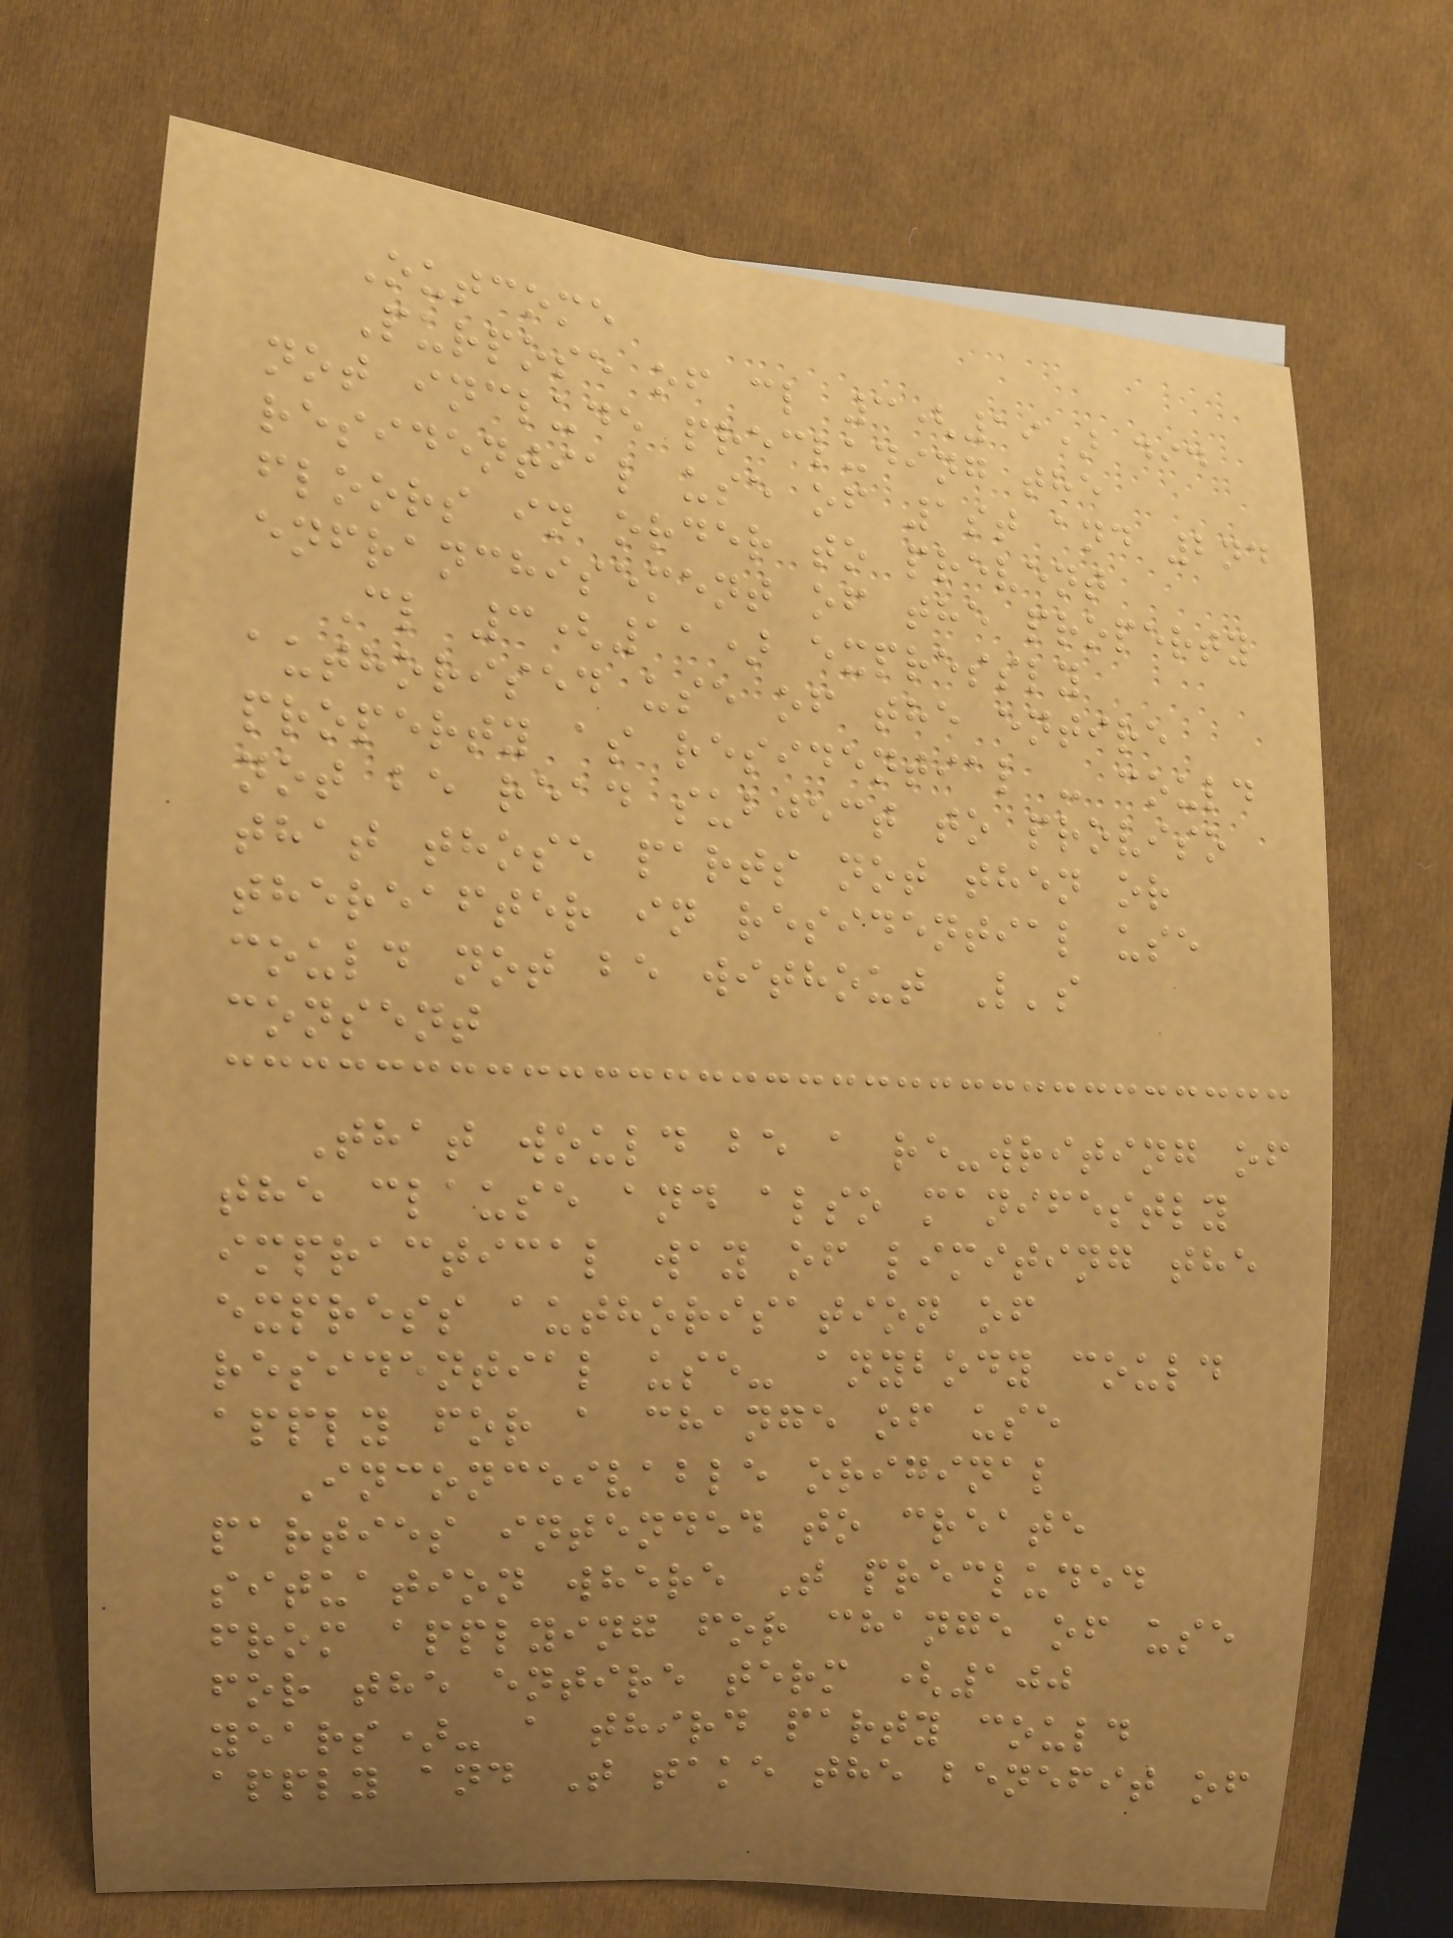Outcome
Purpose of cl 3(19) did
not include precluding the
residential use of 1st and 2nd
floors in order to prevent
enfranchisement of the property
Cl 3(11) expressly
authorised use of the entire
property as residential - could
not be read subject to proviso
that those parts not then or
thereafter in residential use
could not be without L's
consent
That would be a re-writing of
the clause and also manifestly
impractical way of limiting the
express authorisation of
residential use- anybody could
apply for a change of use
Inconceivable original
parties intended to create
situation where T precluded
from applying for change of use
for the entire term (100
years)- a third party could
apply and T take the benefit of
